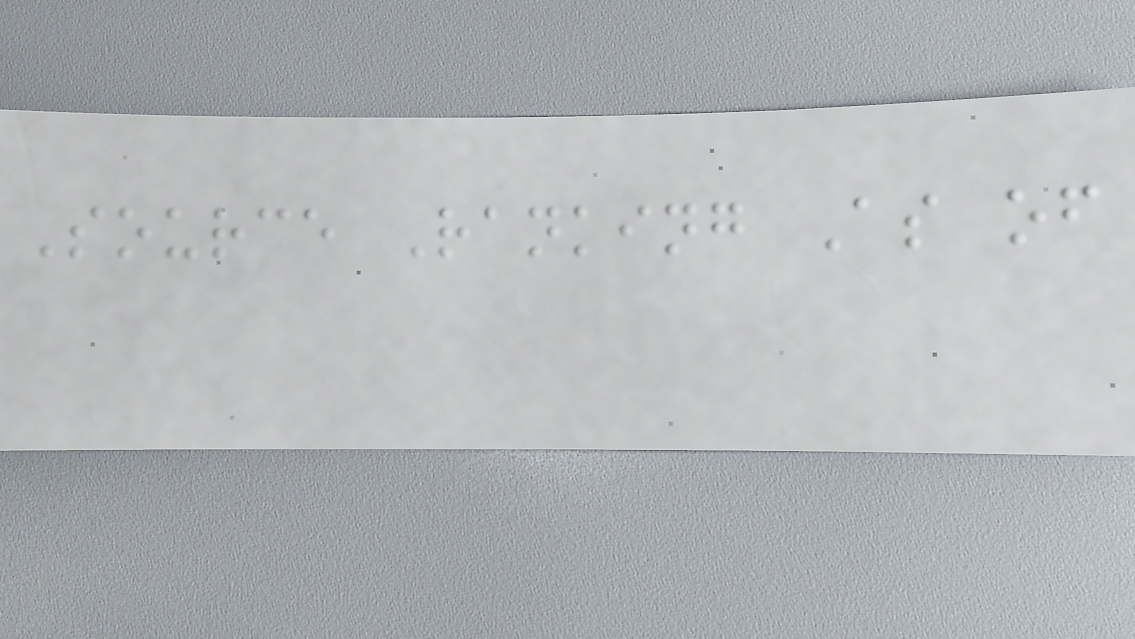Source Ranking As of
